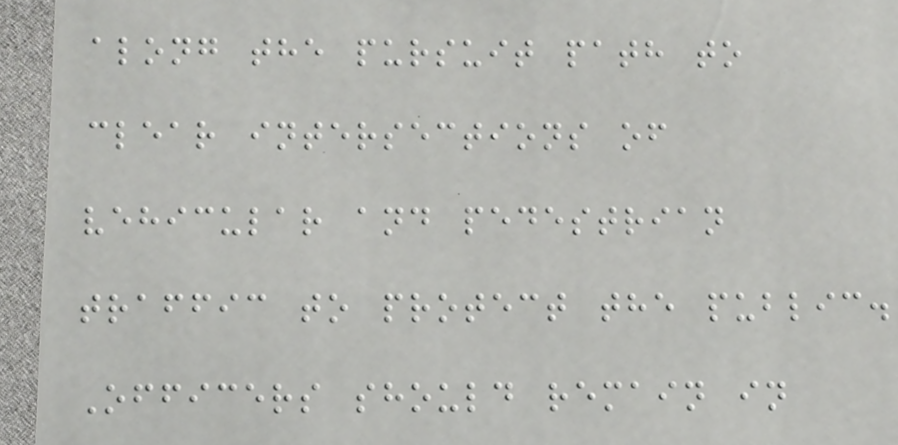along the pursuit path to
clear intersections of
vehicular and pedestrian
traffic to protect the public.
Officers should remain in
